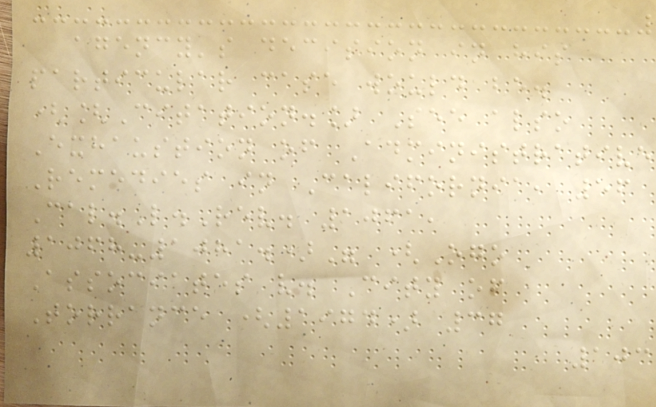agency's decision in his
particular case would be.
([Citation.] See also
Exhaustion of Administrative
Remedies in California, 56
Cal.L.Rev. 1061,
1068-1081.)" (Ogo
Associates v. City of
Torrance (1974) 37
103
